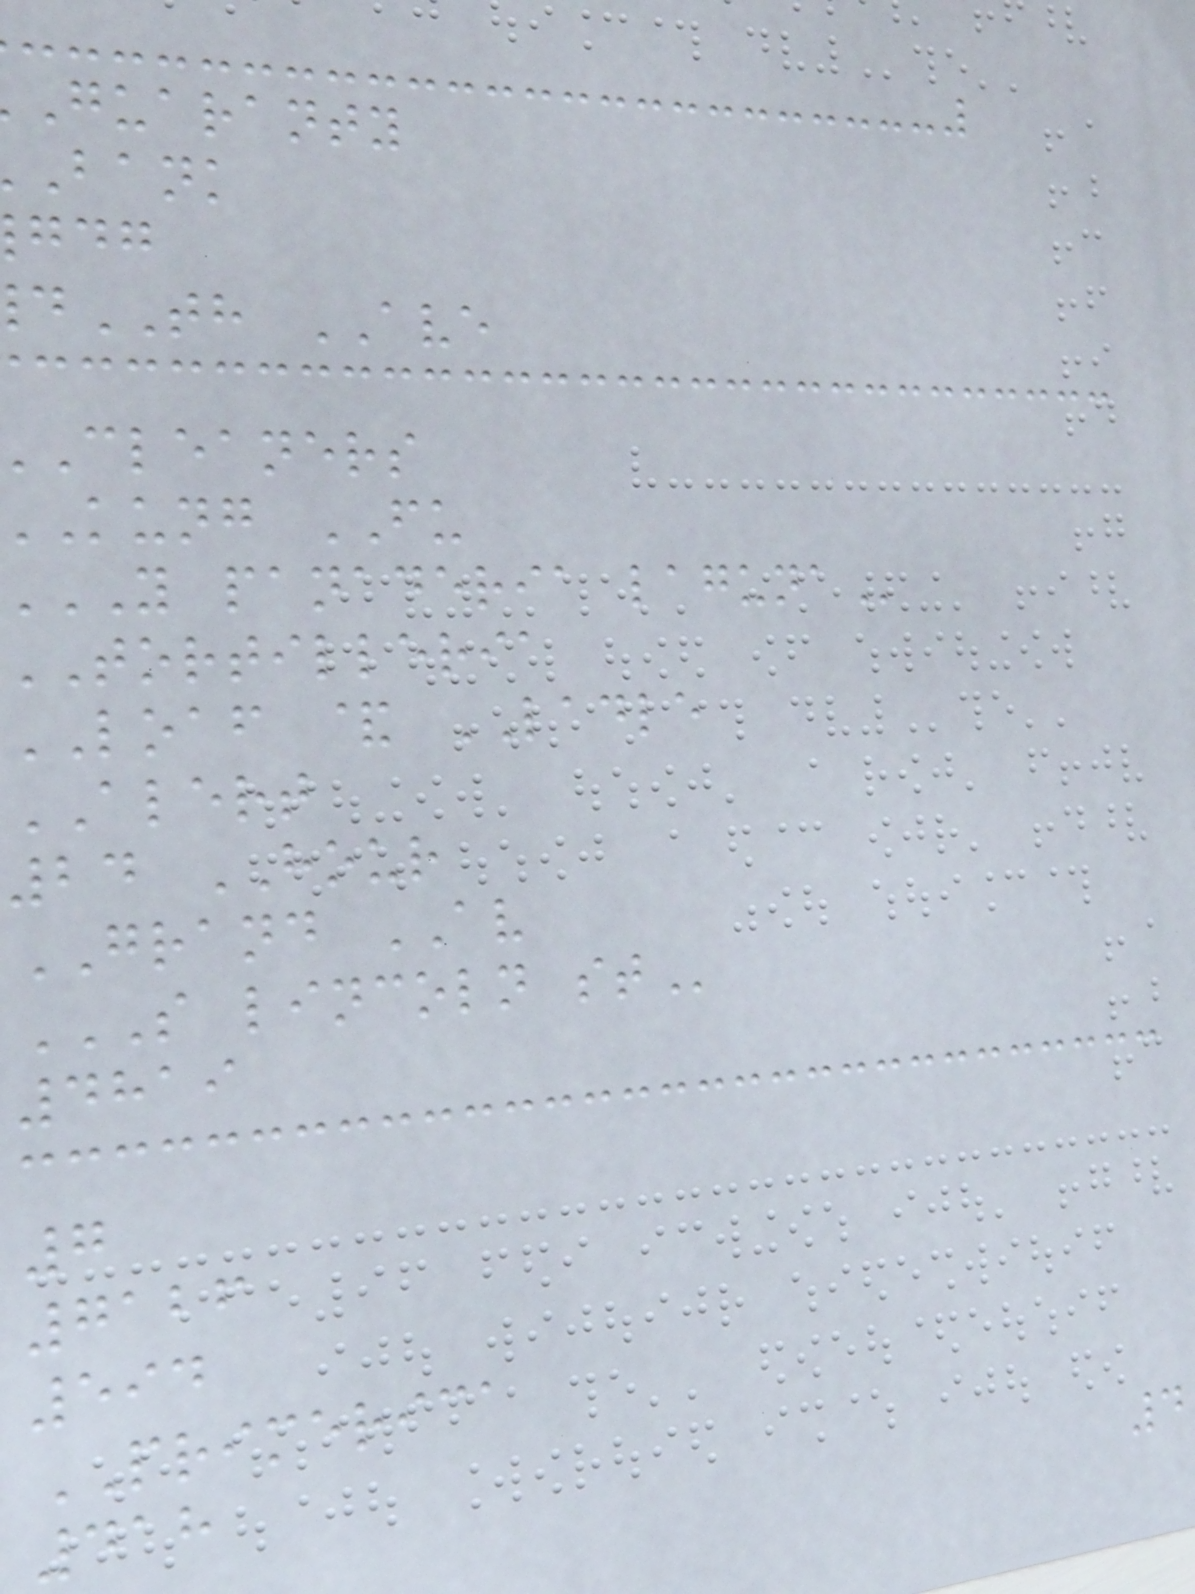guaranty
bank
TH AVE
cleaners
kung FU
Y panaderia
tortilleria
LOAF & LADLE
ALERT
24 HOUR
GRAND AV
S LINCOLN ST
4819
7
7126
594
PRIMERICA
418
4
